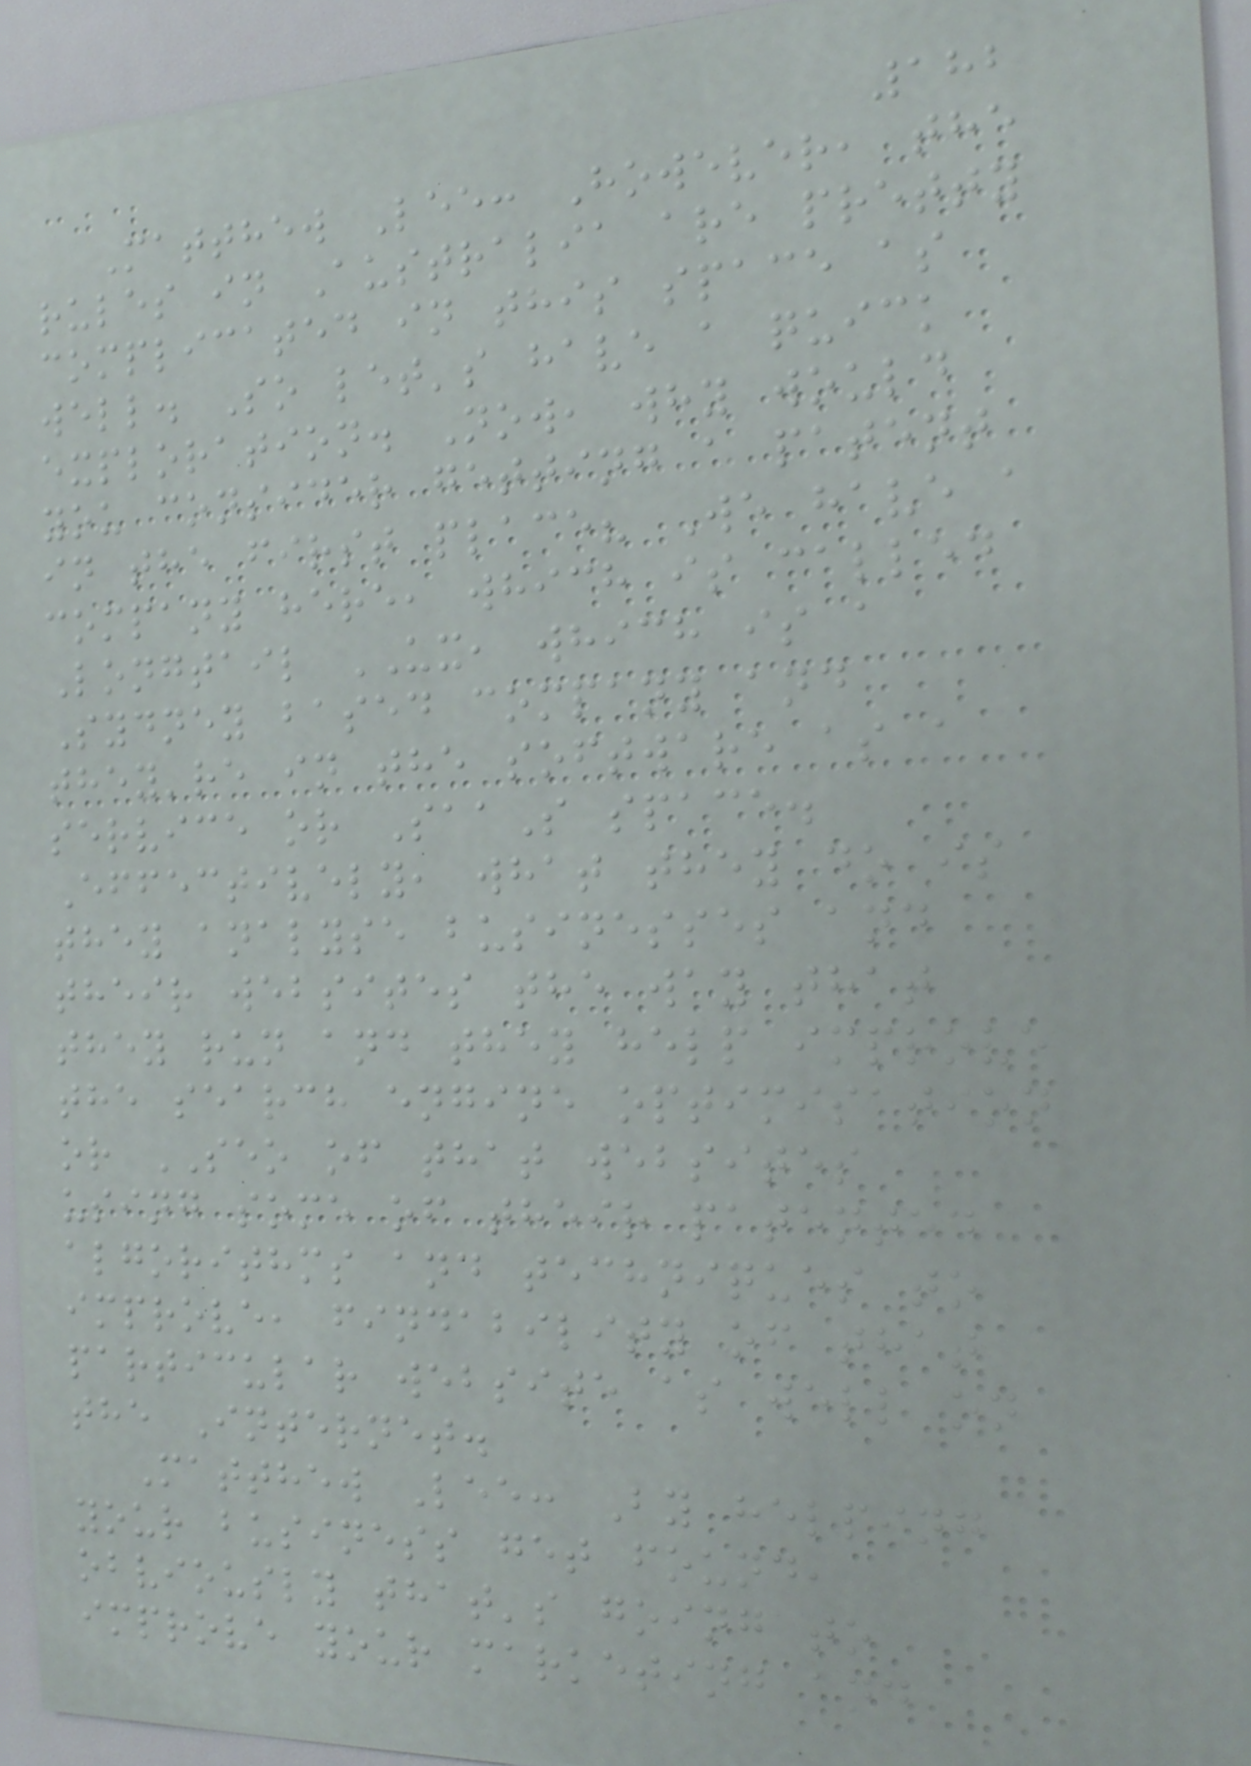182
Matthew Lee: However, the
rules in Australia are pretty
complicated in this space as
well. So let's have a quick
exploration. Now, why would
you consider getting a patent
in the first place? We have a
company here, which is called
Longtail UX, which is a
Sydney based company and
they're in the software as a
service or SaaS space.
Effectively, what they do is
they analyse businesses and
their websites the way that
they run and they help improve
the search engine optimisation
or SEO of that websites
using some of their patented
algorithms and techniques to
improve, findability of that
particular website as well on
the Internet.
Matthew Lee: By helping
your business get found,
obviously that's going to
improve your marketing and
